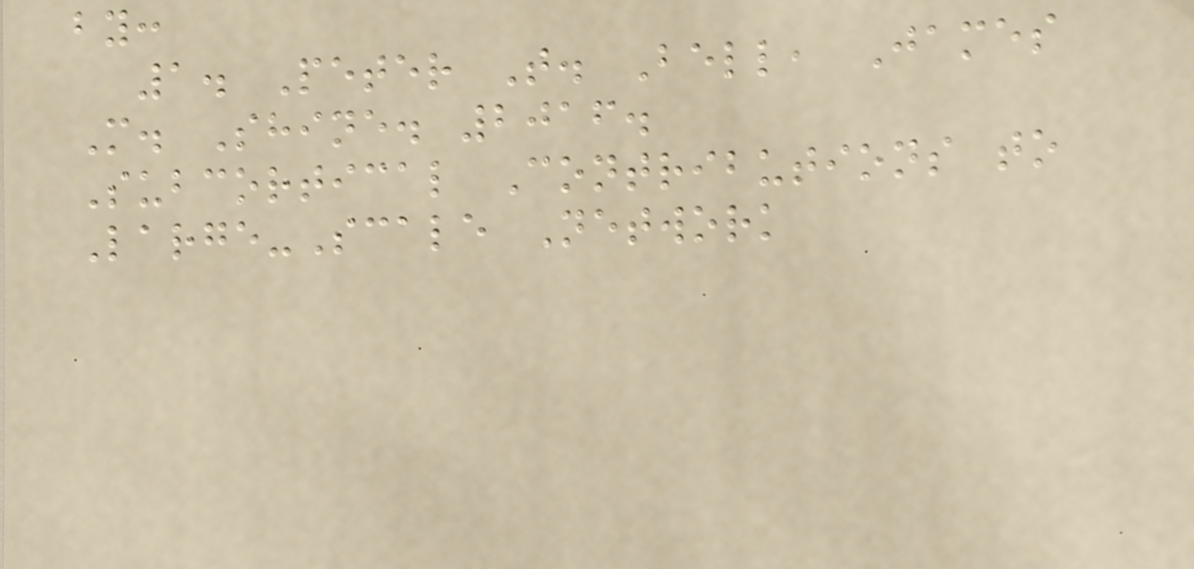by:
1. Peter T. Bell, James
M. Shine. 2016.
Subcortical Contributions to
Large-Scale Network
